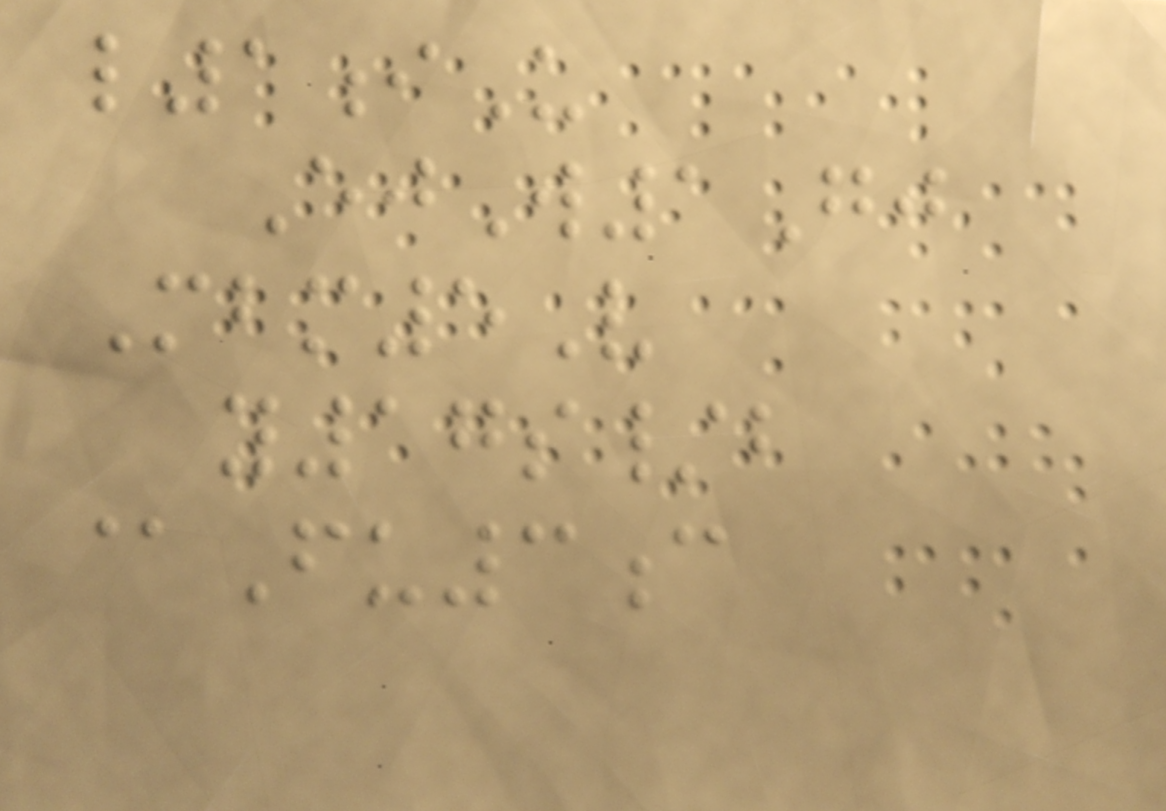l1iU
EjW1Gj
Mbm5V
y17s/b
@Fu3c
